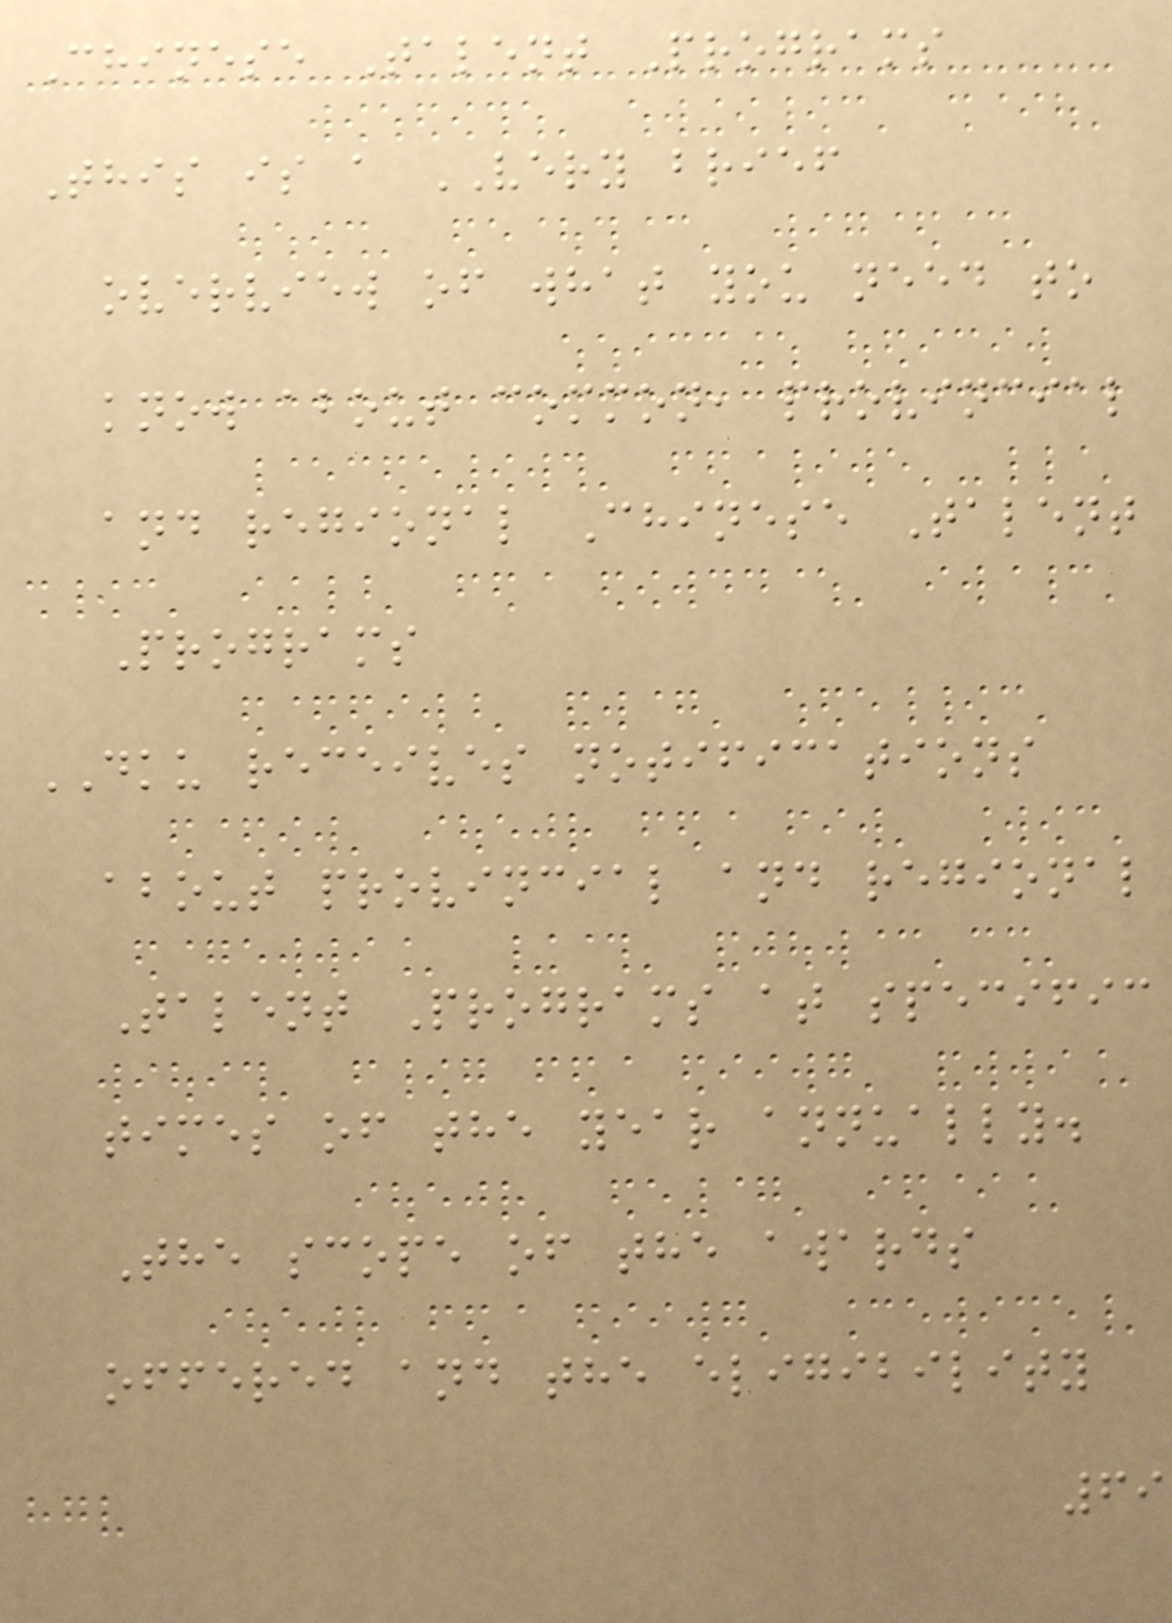Chinese Talent Programs
This is a VERY brief
overview of what you need to
know about common, provincial
and regional Chinese Talent
Programs
DKU receives notifications
about provincial and regional
Talent Programs at specific
times of the year annually.
The scope of the awards
offered and the eligibility
69
